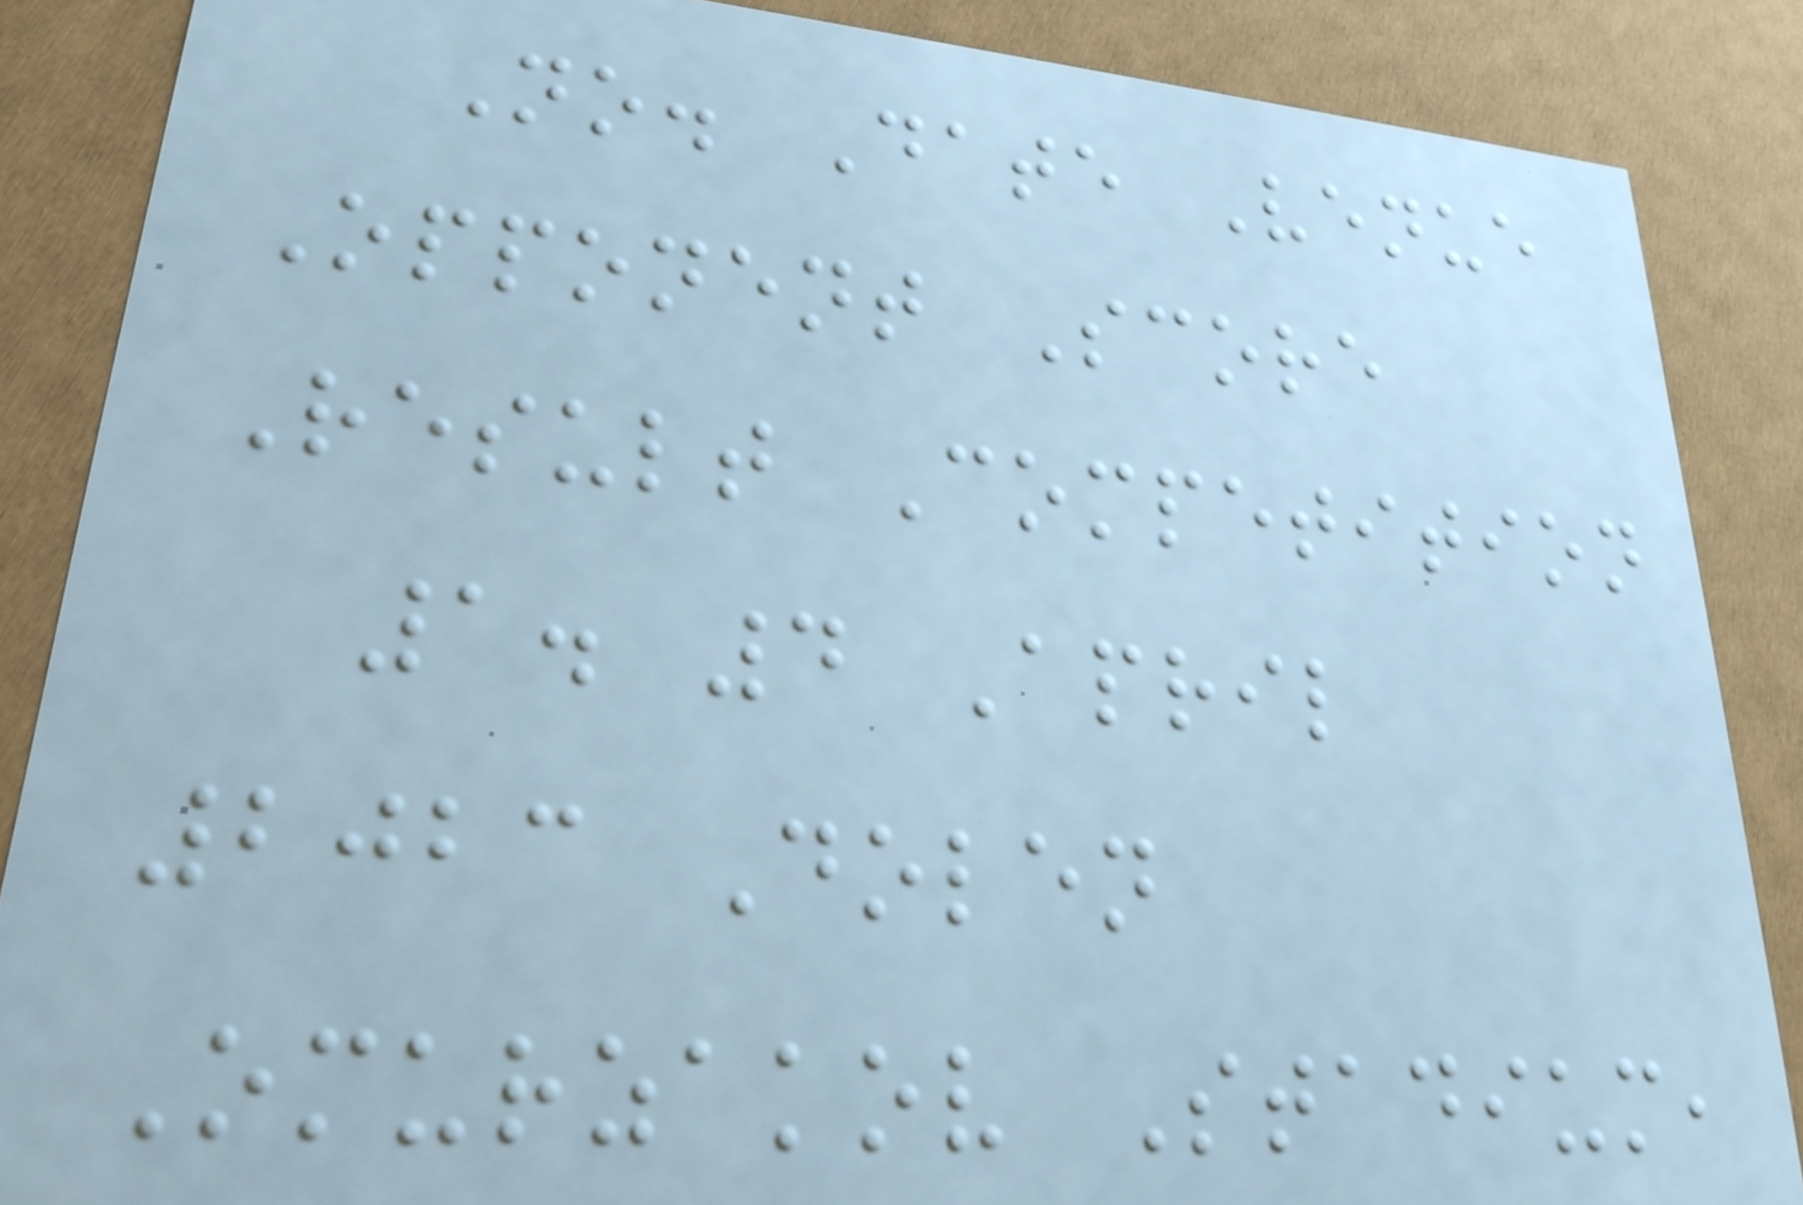No. Date Venue
Opponent Score
Result Competition
1. 4 April
2023 Dolen
Omurzakov Stadium,
